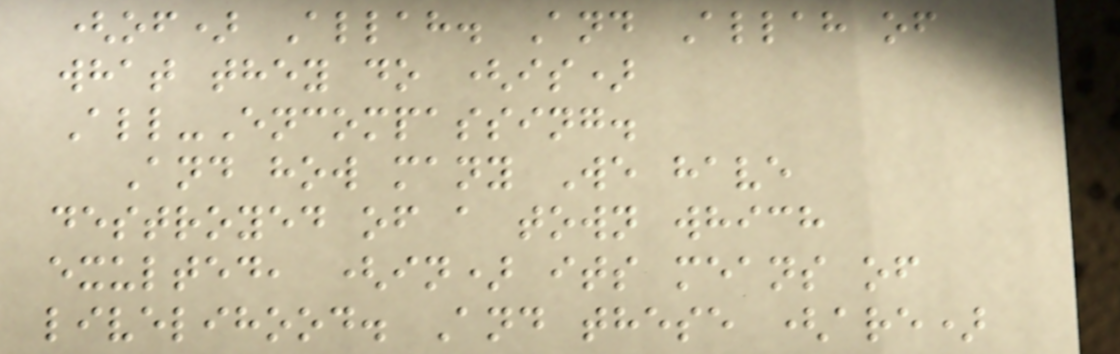(of) Allah. And Allah of
what they do (is)
All-Encompassing.
And how many We have
destroyed of a town which
exulted, (in) its means of
livelihood. And these (are)
